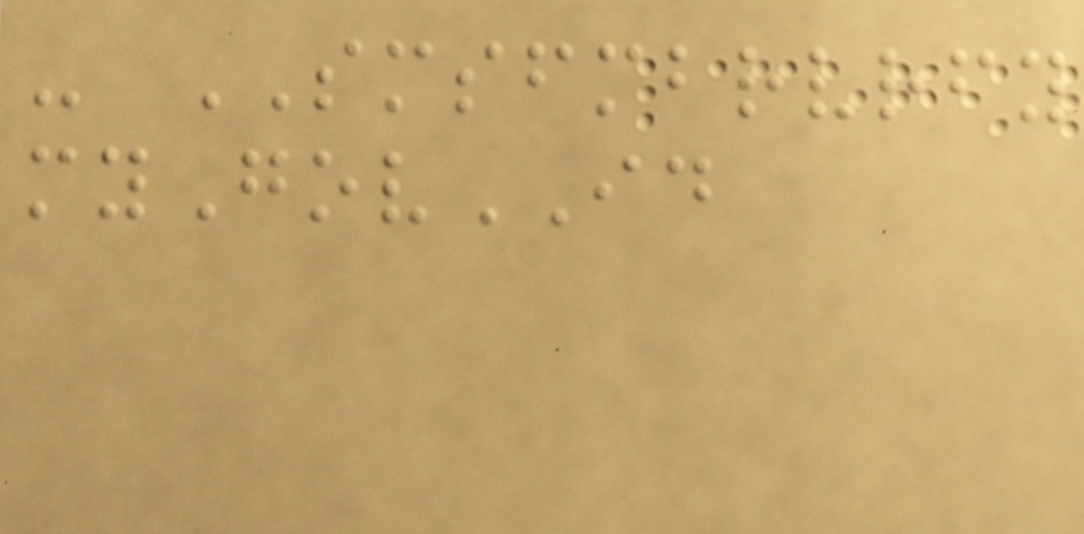- SMSFMBRVRFY
myGovID
